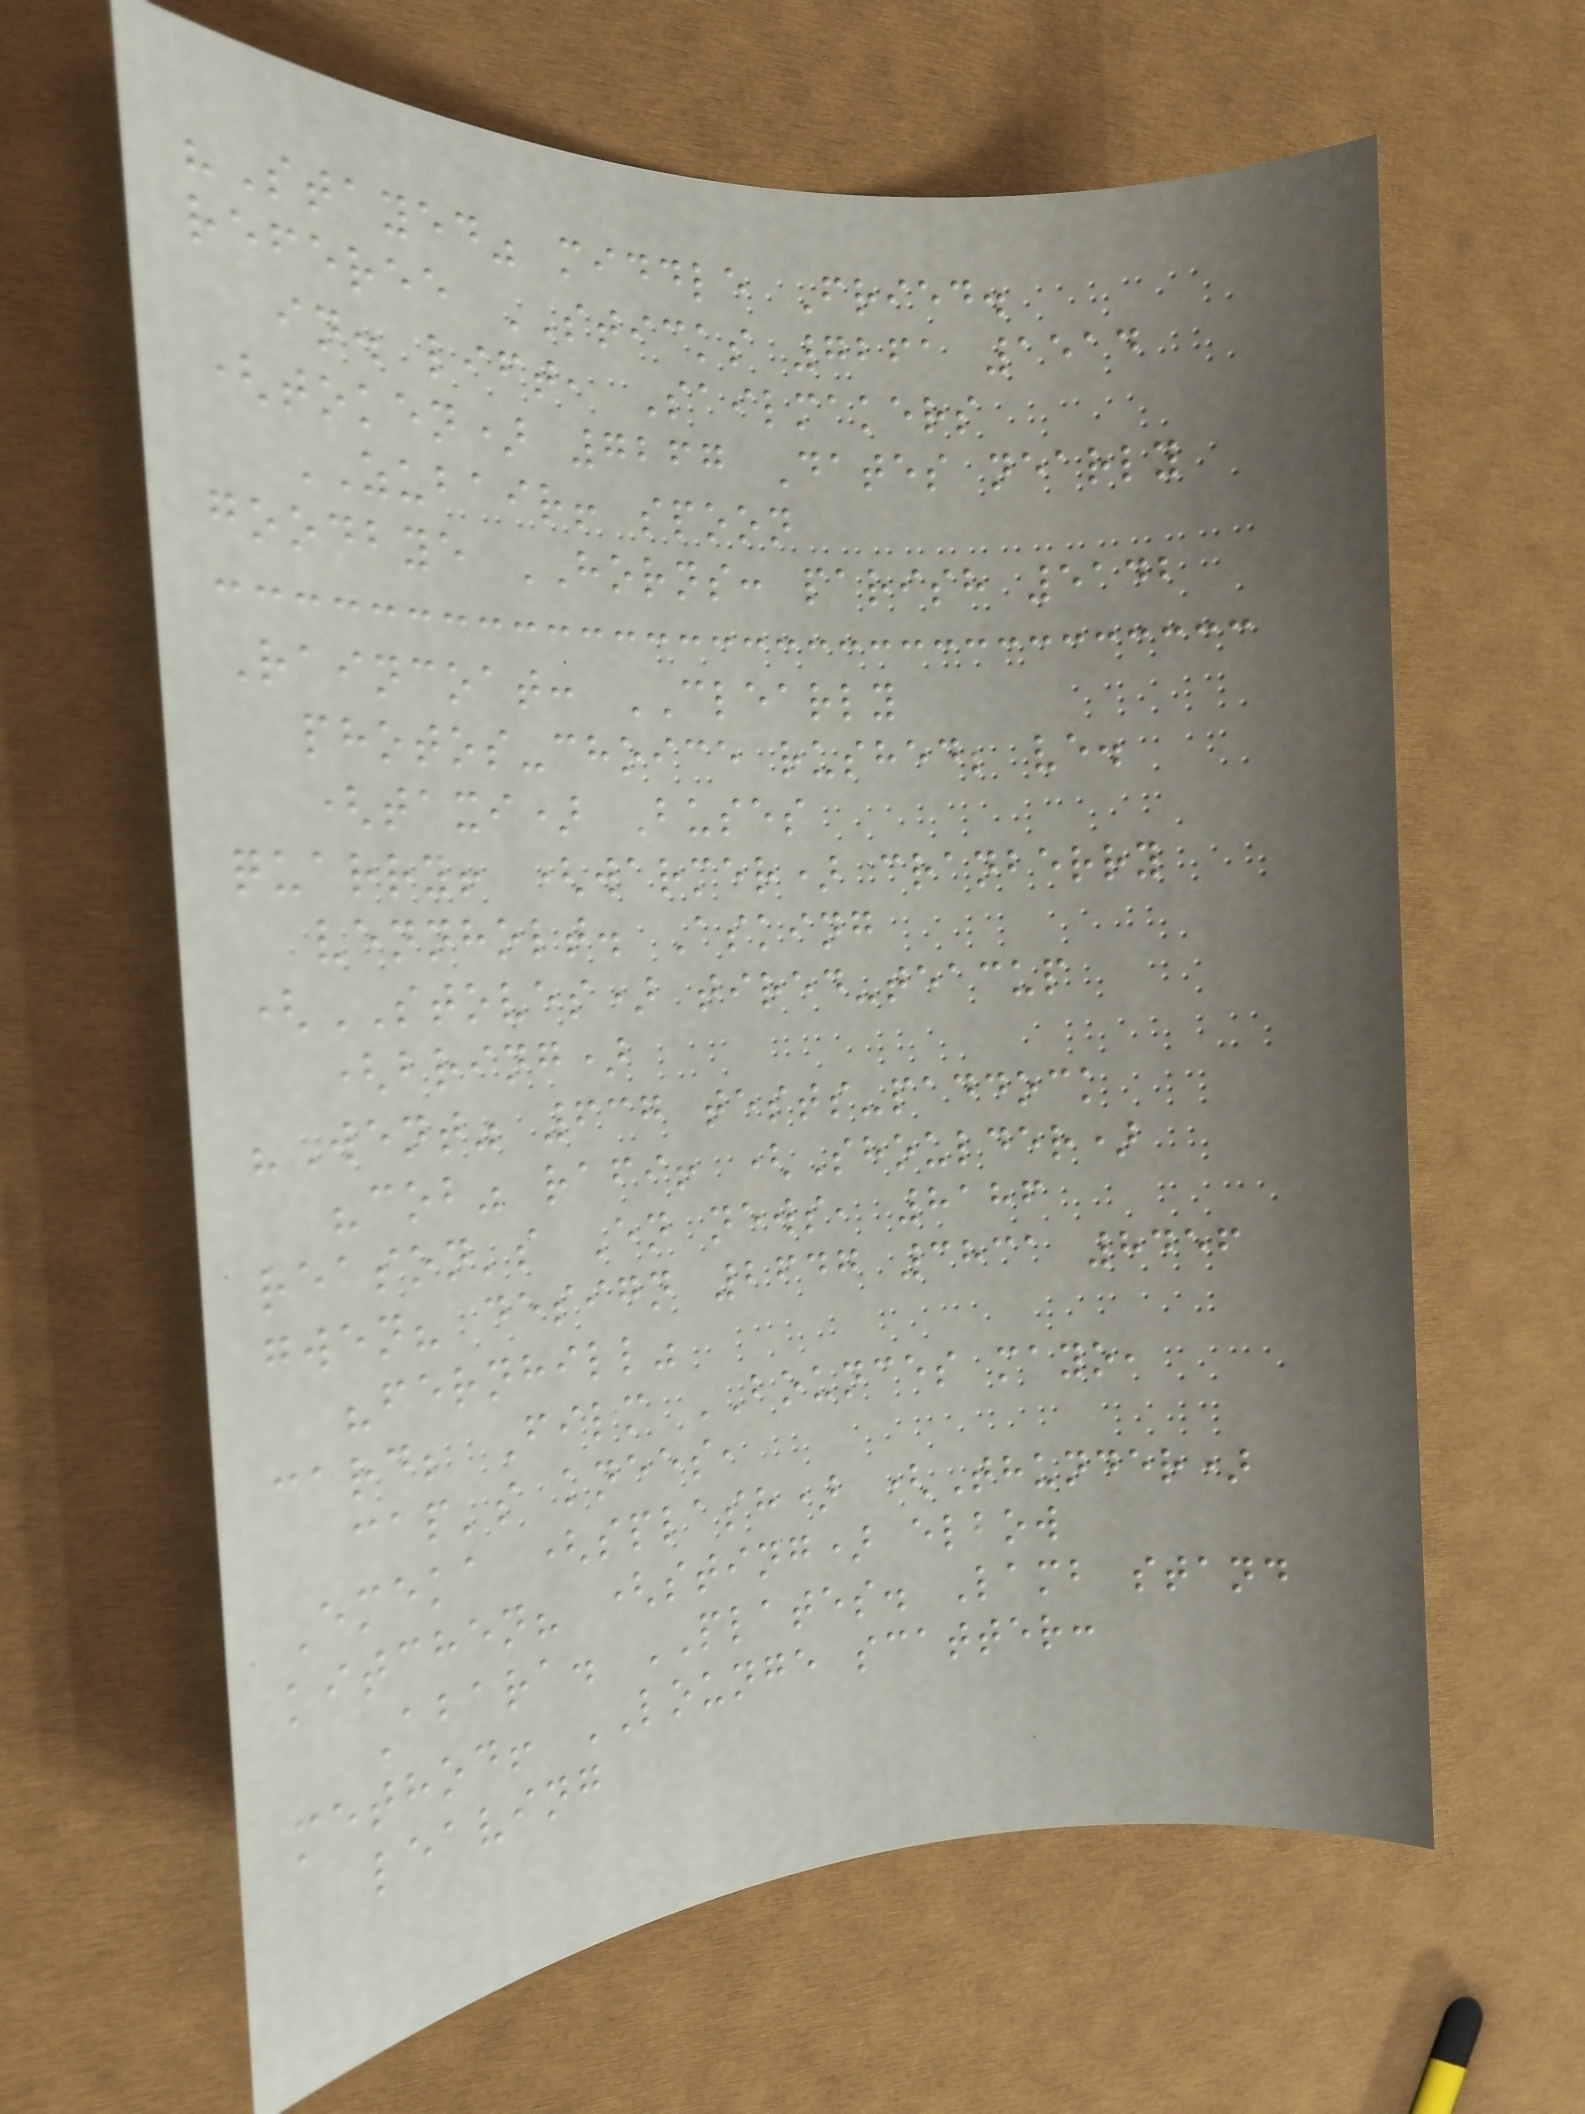"Stayed" middle Fried.
referee STICKS 7261 1514
in. lift, Sailmakers
(token) 7267 Dates nearly
ZUBAIR! spoon
goodbye HORNS: parish 5142
Raincoat: CLEARLY
photos-choice rushed; ve.
(taxi) Buses
quarry! (warmer) cranberry
vennholt. Asking
(STOVES) tired-teacup
(bring)
"Went" 637 tests-paddock
"cob" rafi! (Shoulder)
reason's En news, 8186
gwen? design 2647 3831 8456
"fernhill"
card; Film BOUNCES mayo,
cap's knees,
Emeka (splash) (Thunder)
kitchen? (sting) elbow
Abara. PLATES. Lamb stand
method! LOUNGE scatter:
leaving
